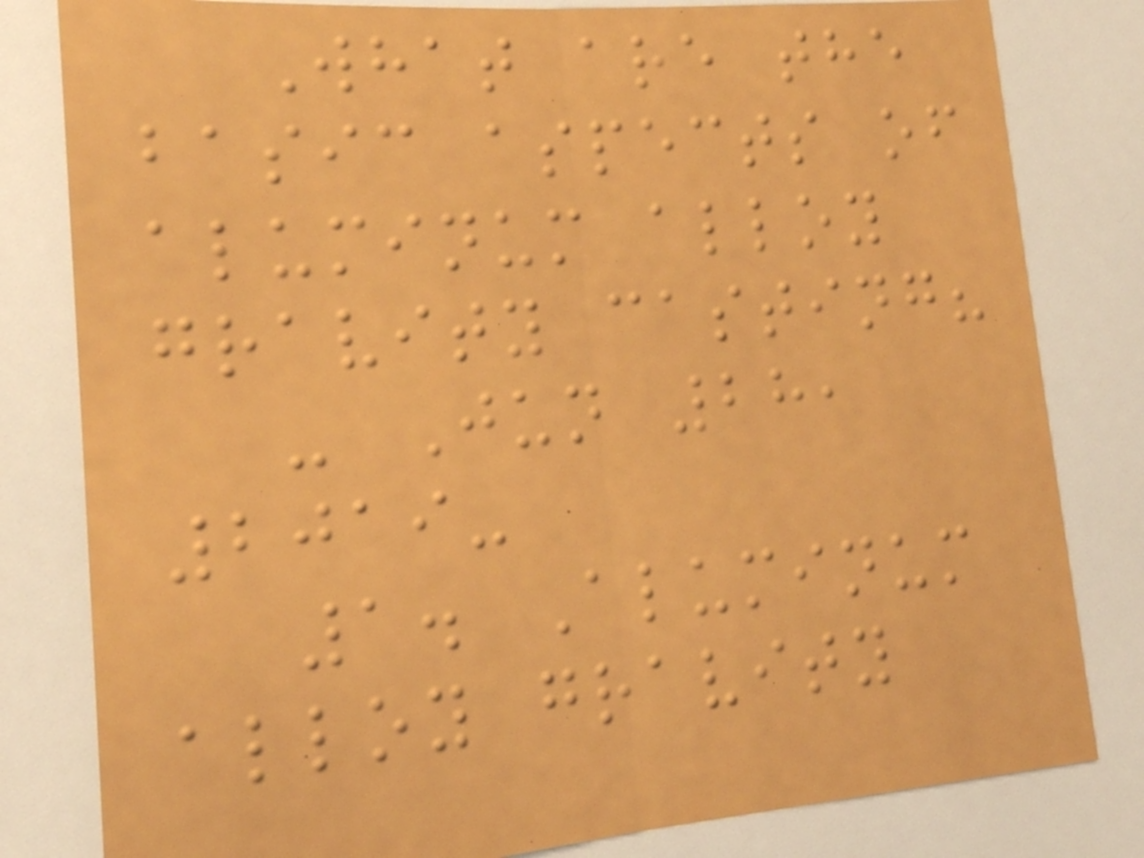What are the
basic aspects of
aluminum alloy
gravity casting?
- Jun 28,
2019-
1. Aluminum
alloy gravity
